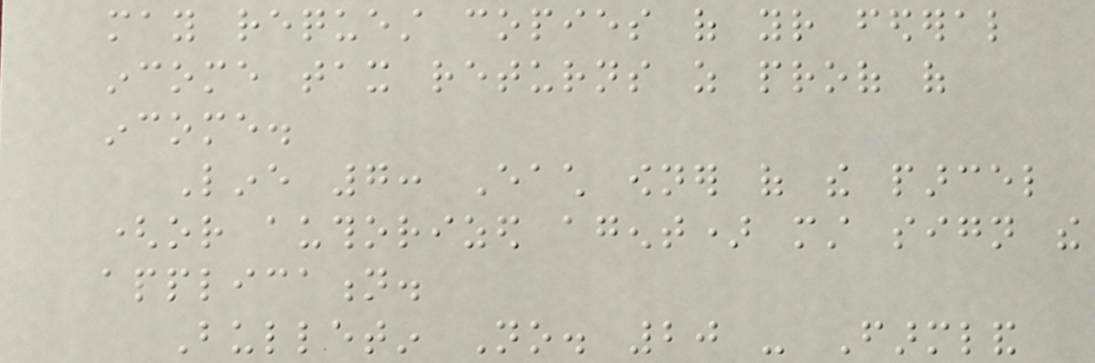may request copies of your federal
income tax returns as proof of
income.
Line 7: Each owner of the parcel
(or authorized agent) must sign the
application.
Bulletin No. 20 - Farmland
